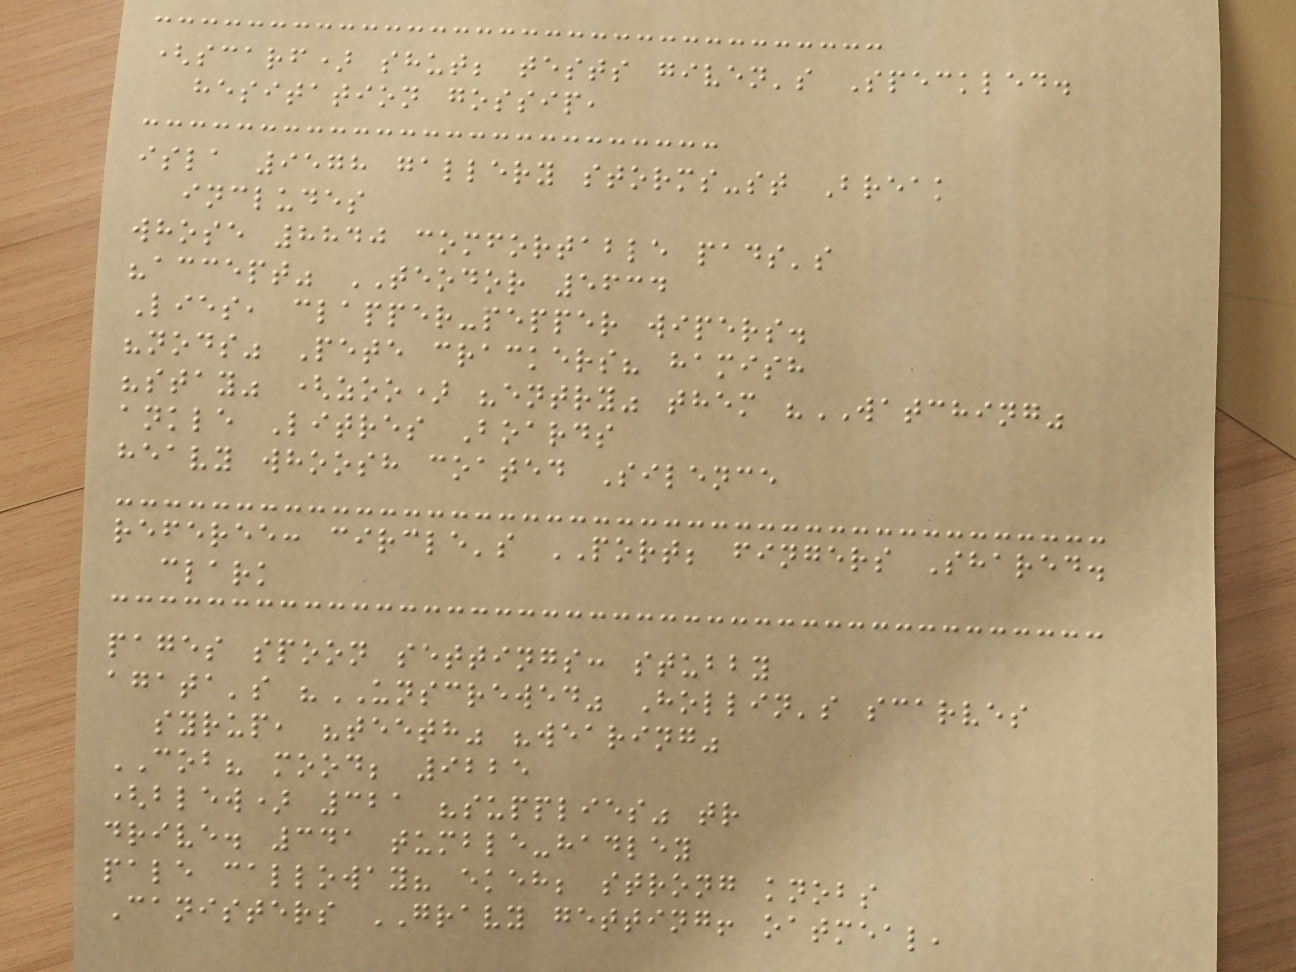(scarf) shut; tests given's Speckled.
hesitation gossip,
isla 9578 gallery storms-st Break
includes
whose 8840 comfortable pads's
"accept" TEODOR 5634
Lies, clapper-pepper wipers.
"nods" Pete crackers? hamish
"stay" (zoo) "entry" them "WATCHING"
ankle Litres Boards
heavy whoosh coated Silence
referee: circle's PORT; fingers Shared.
clark
pages spoon settings: stubby
agata's "UNSCREWED" Hollin's scarves
syrup, "teeth" "wearing"
COB? mood; 9225
(blew) 321 "supplies" tr
drive. 341 tumble-hadley
pale calloway? ekeh; strong knobs
Canisters GRAVY getting! oatmeal,
